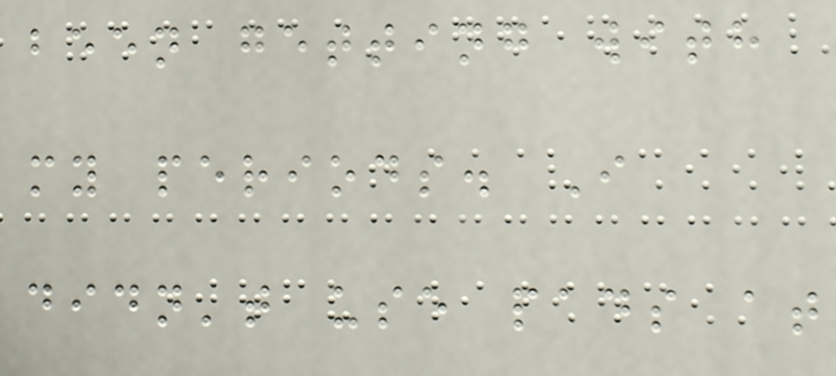been getting with
my periods. I
didn't use pads at
